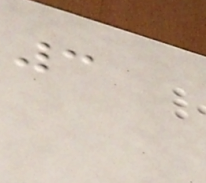3
